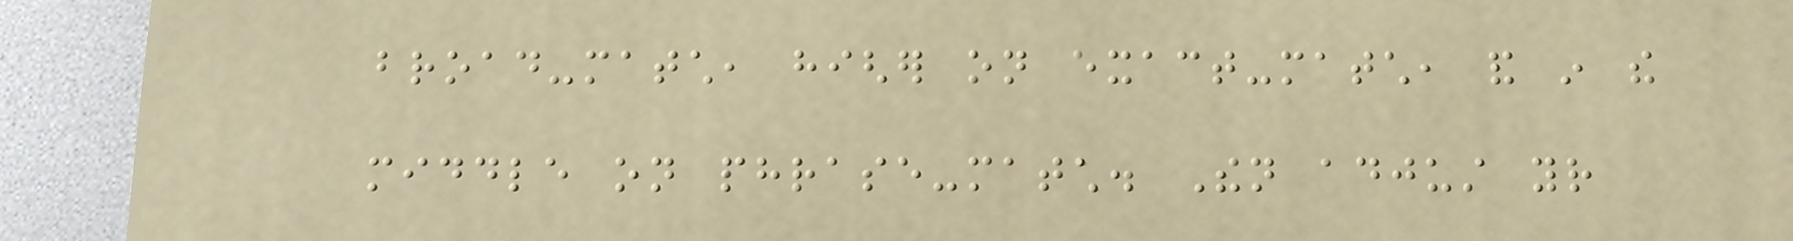broad-match, higher on exact-match, and in the
middle on phrase-match. Then adjust your
